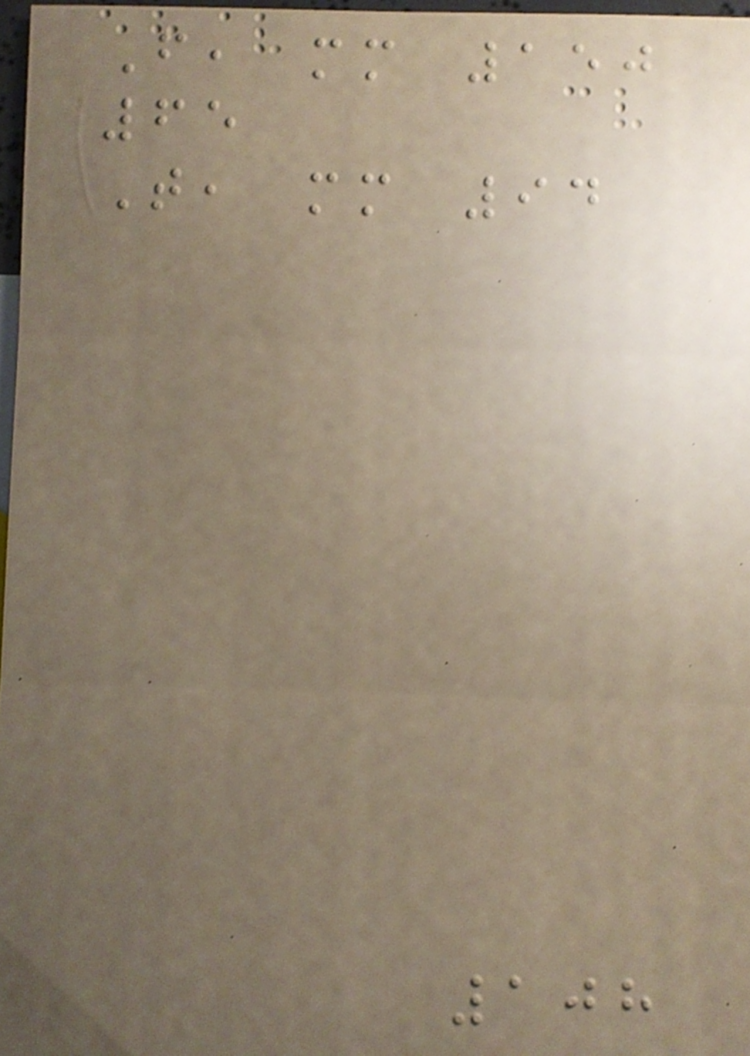F, mm 150
65
T, mm 94
108
